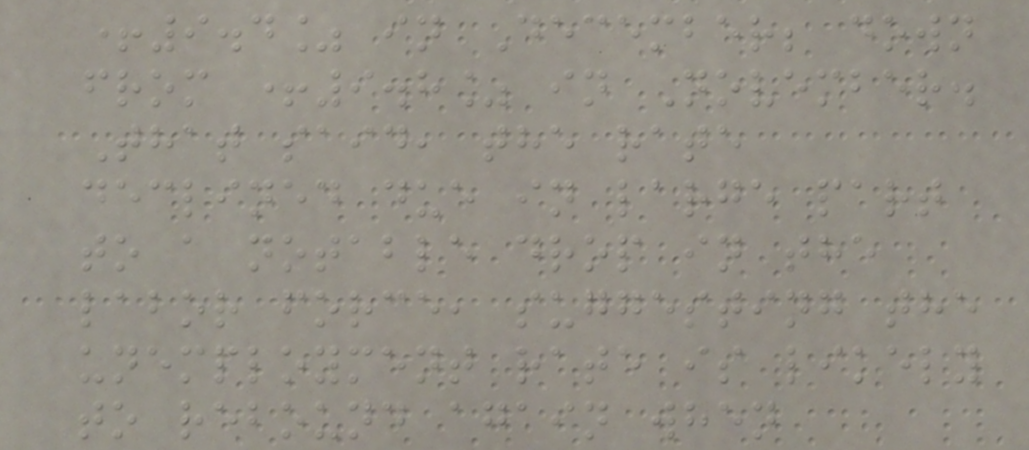+9.4% in December; down
from +9.8% in November.
That said, the rate
declined due in large part
to a notable drop in the
labor force, suggesting the
unemployment rate is likely
to rebound again when
